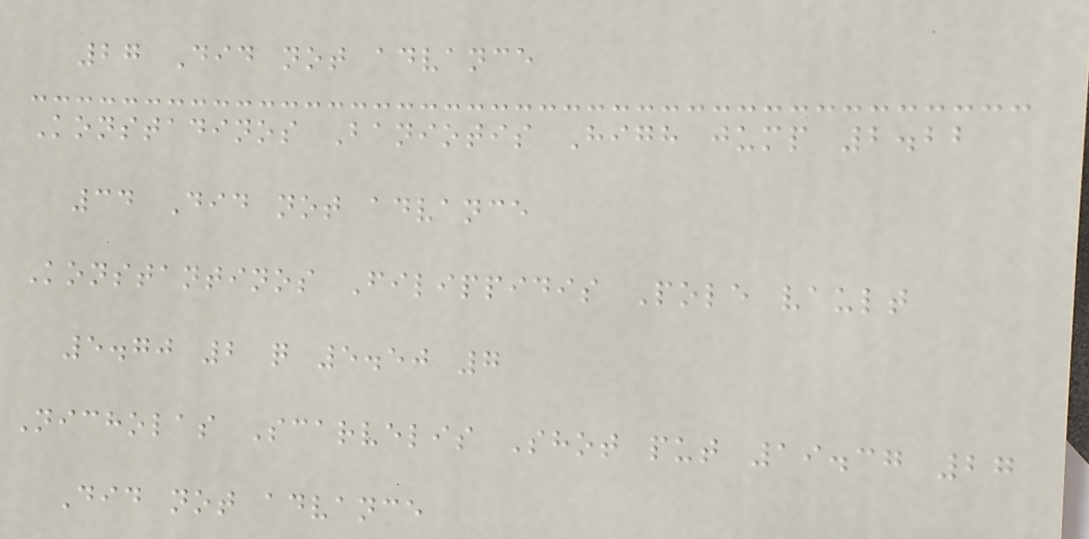27 Did not advance
Konstadinos Baniotis High jump 2.22
34 Did not advance
Konstantinos Filippidis Pole vault
5.70 2 q 5.50 7
Nicholas Scarvelis Shot put 19.37 27
Did not advance
